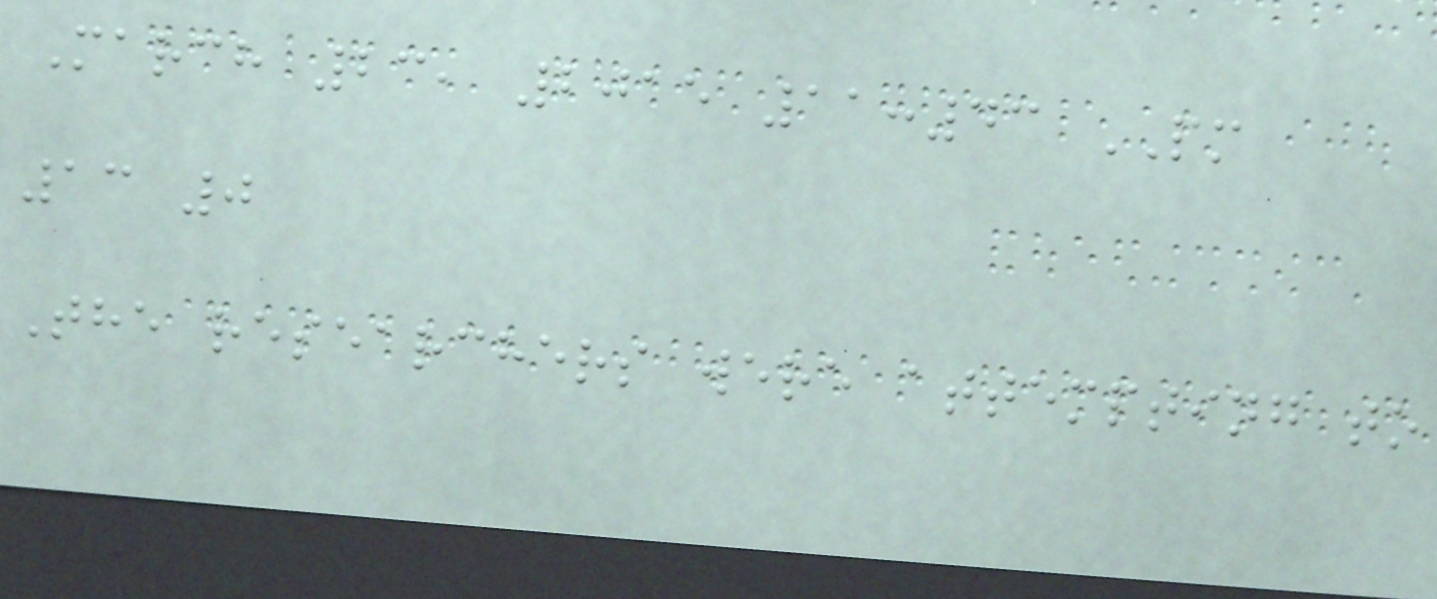March 23, 2015 11:43 PM
13 0
The researchers were attempting to
